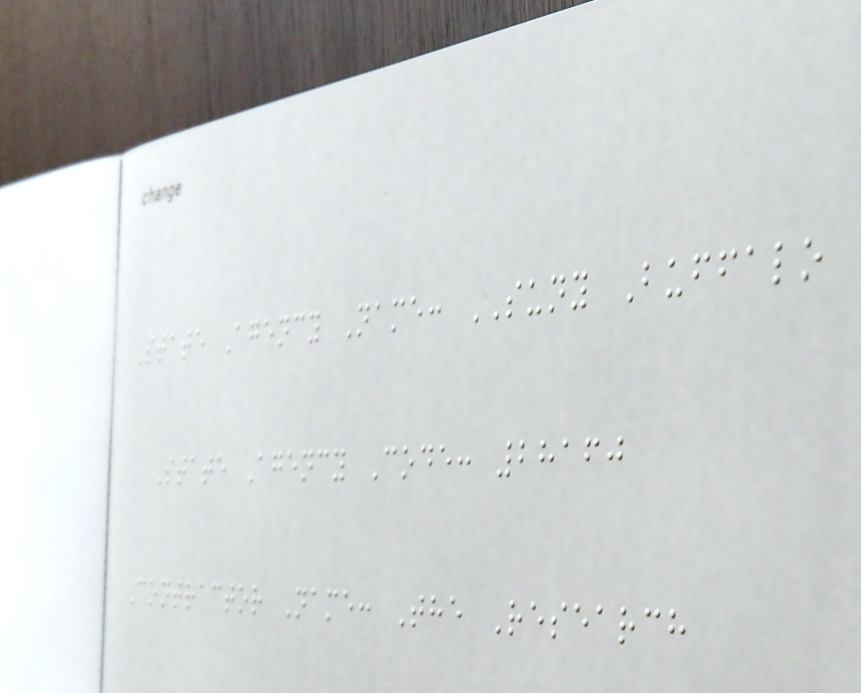State Agency Name: SUNY Buffalo
State Agency Code: 28160
Contractor Name: The Research
